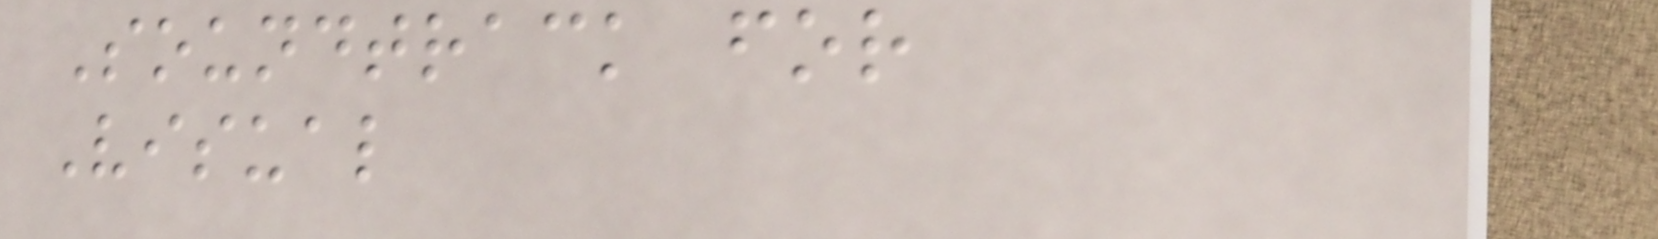Soundtrack for
Visual
